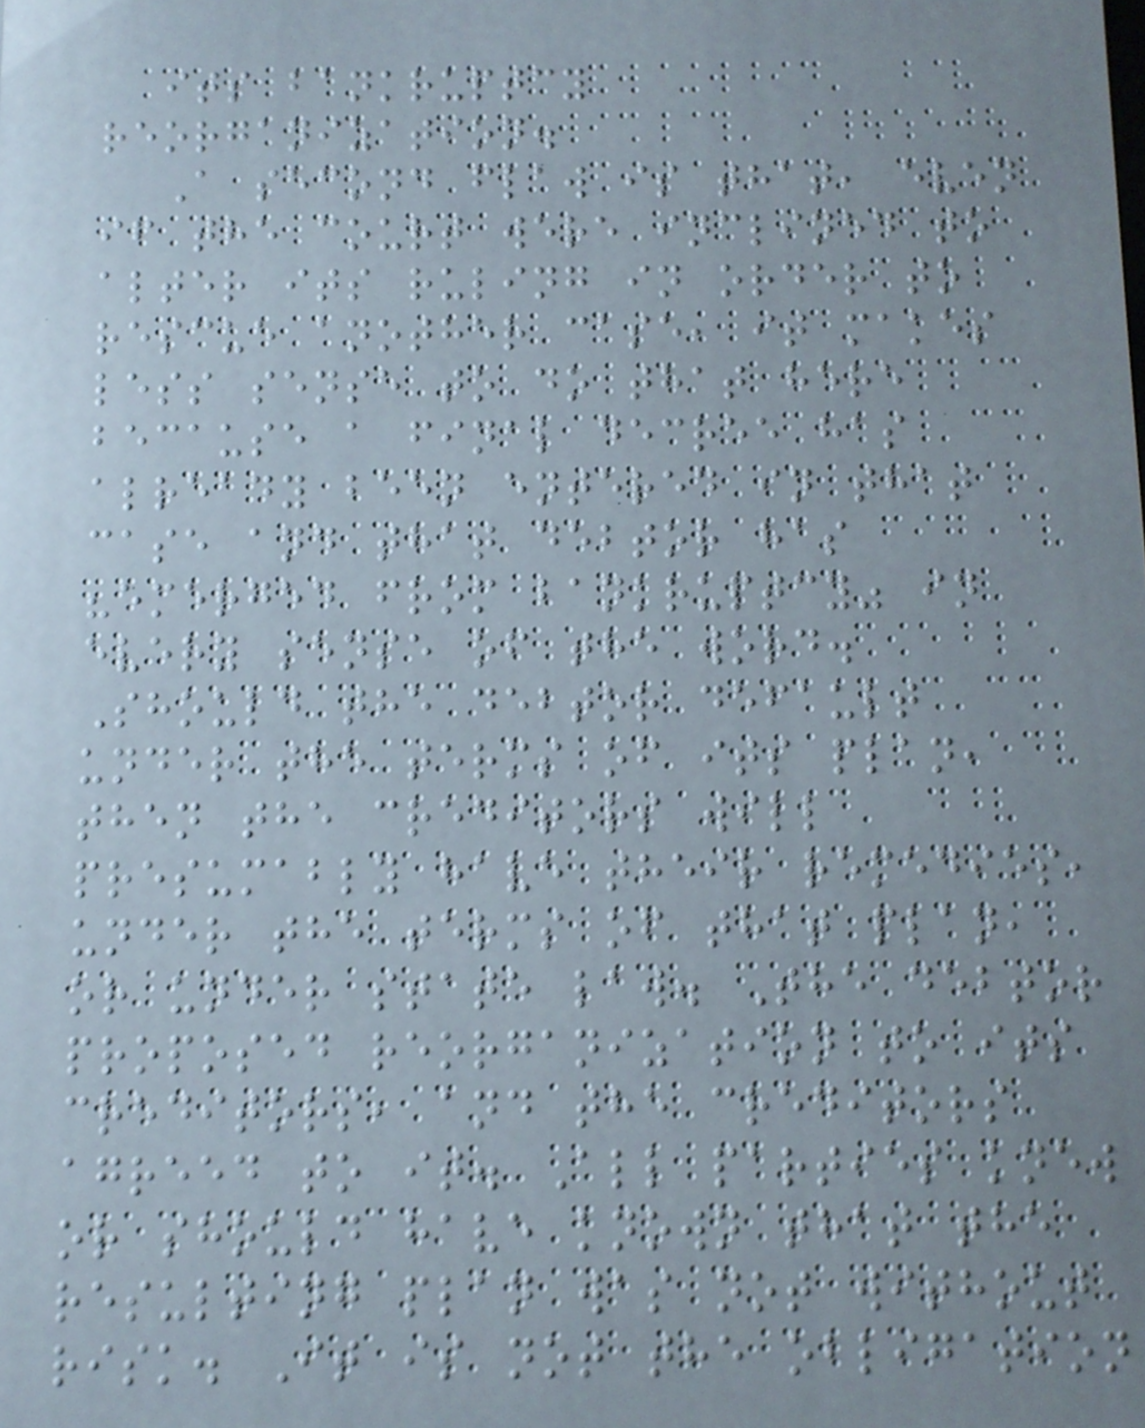its bankruptcy
reorganization.
A second flaw is that, even
if the court were inclined to
alter its ruling in order to
rescue another case, it makes
less sense to do that here
because a final decree has
already been entered in that
case and that debtor has
"emerged from bankruptcy" in
every sense of the word.
Should the debtor default
under the terms of its plan,
then the creditors will
presumably have their remedies,
under the terms of that plan,
or under state law. The debtor
proposed reorganization to its
creditors, and the creditors
agreed to it. All parties knew
or should have known that the
resulting plan was not without
risk. It is not the obligation
